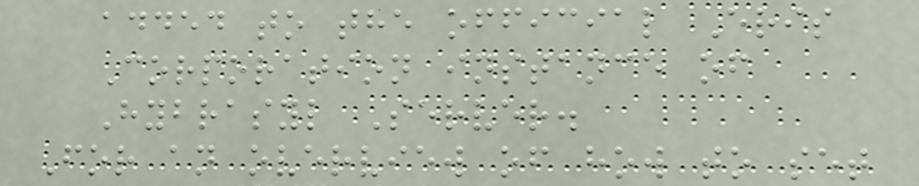added to the official Eris
Corporation instance of
Hybrasyl Server.
For an overview of how to set
